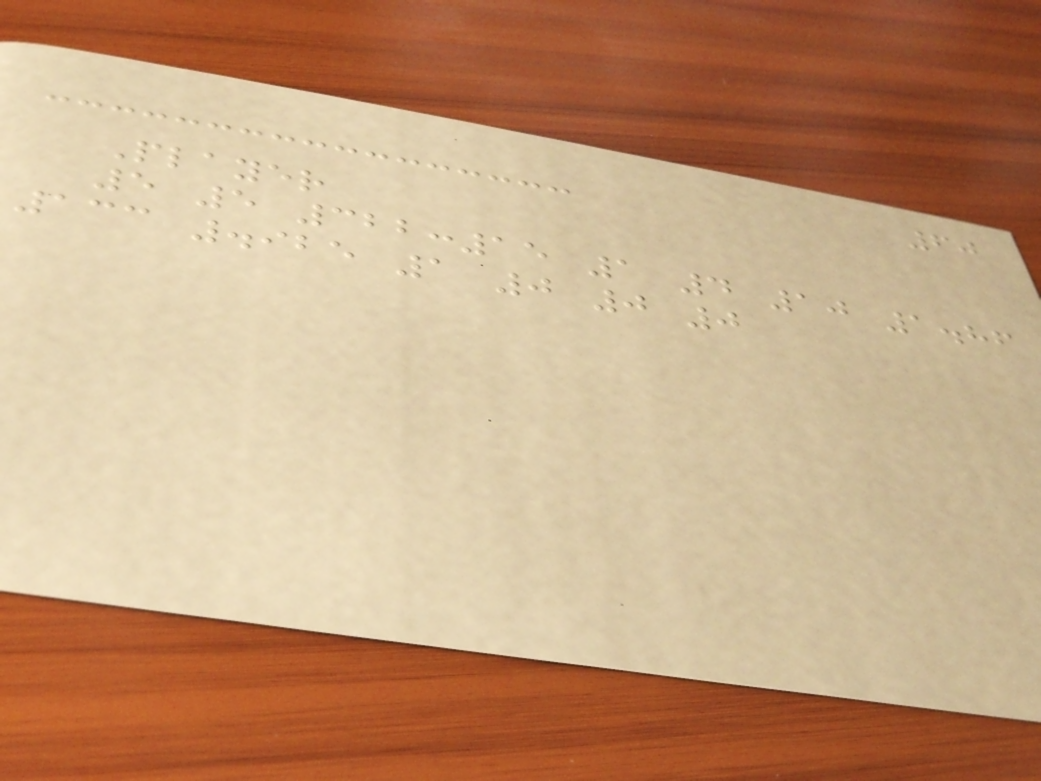60
Player
5 5 322:15 1 4 10 1.86
133 .925 1 0 0 0
